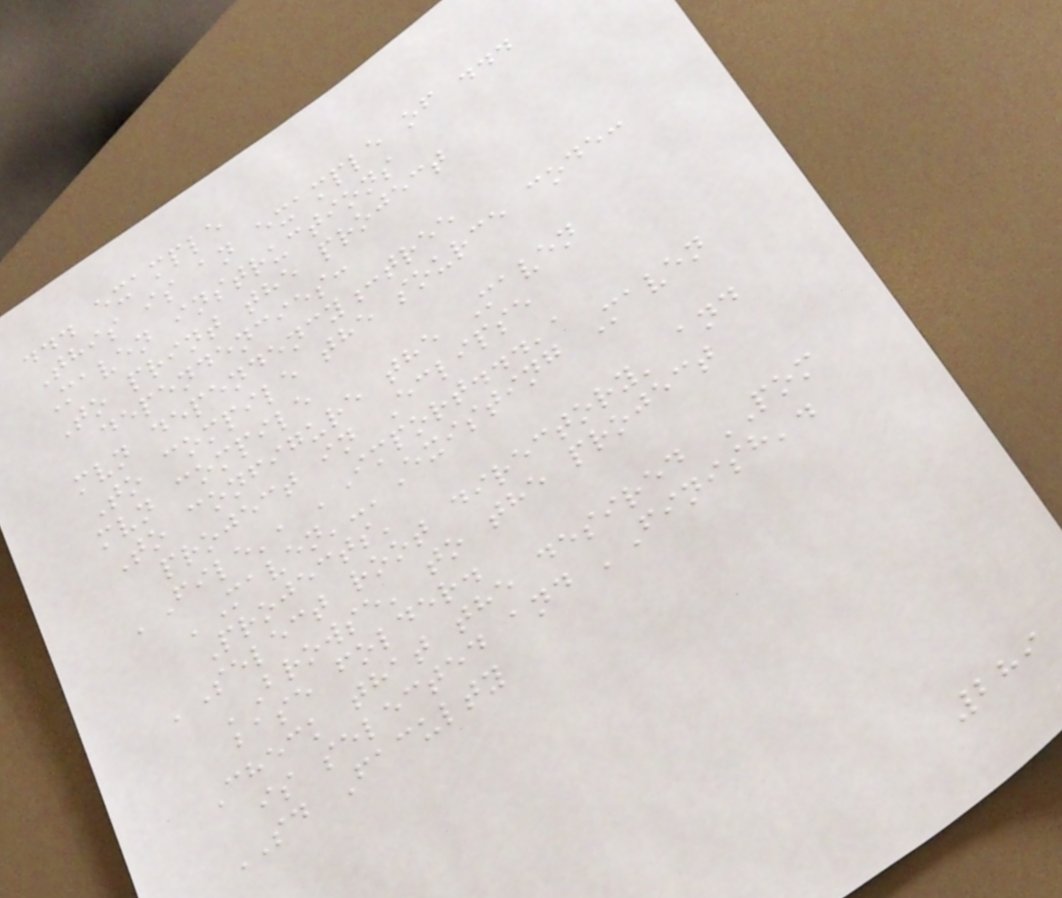... example
This is an example of ...
Maven instructions
To print the project
dependencies:
mvn dependency:tree
To compile the source code:
mvn compile
To configure the Maven
project in Eclipse
'File', 'Import...',
'Maven'-'Existing Maven
Projects'
'Select root directory' and
'Browse' to the project
base folder.
Check that the desired POM
is selected and 'Finish'.
SD Faculty
289
